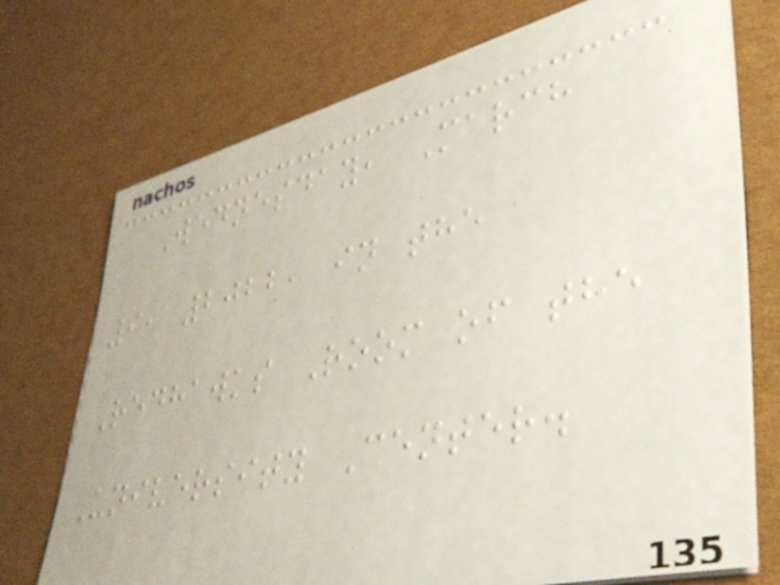Wednesday, March
9, 2022, in the
Redhawks Room of the
University Center.
